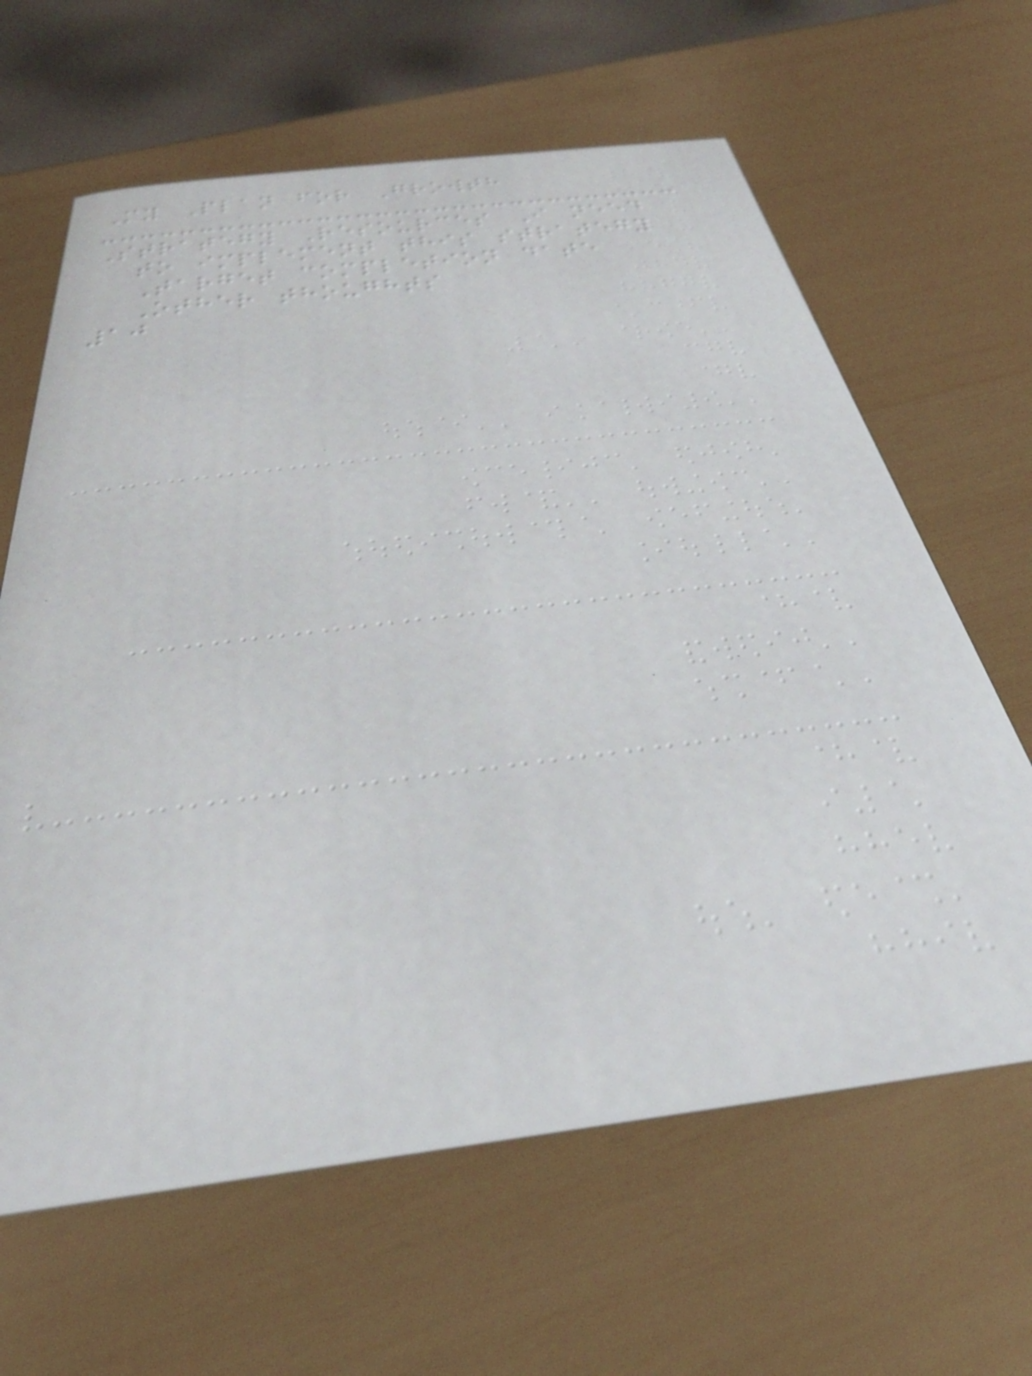My Plan for Growth
Strategy Resources I need
to implement this strategy
Target completion date
Other thoughts
10
